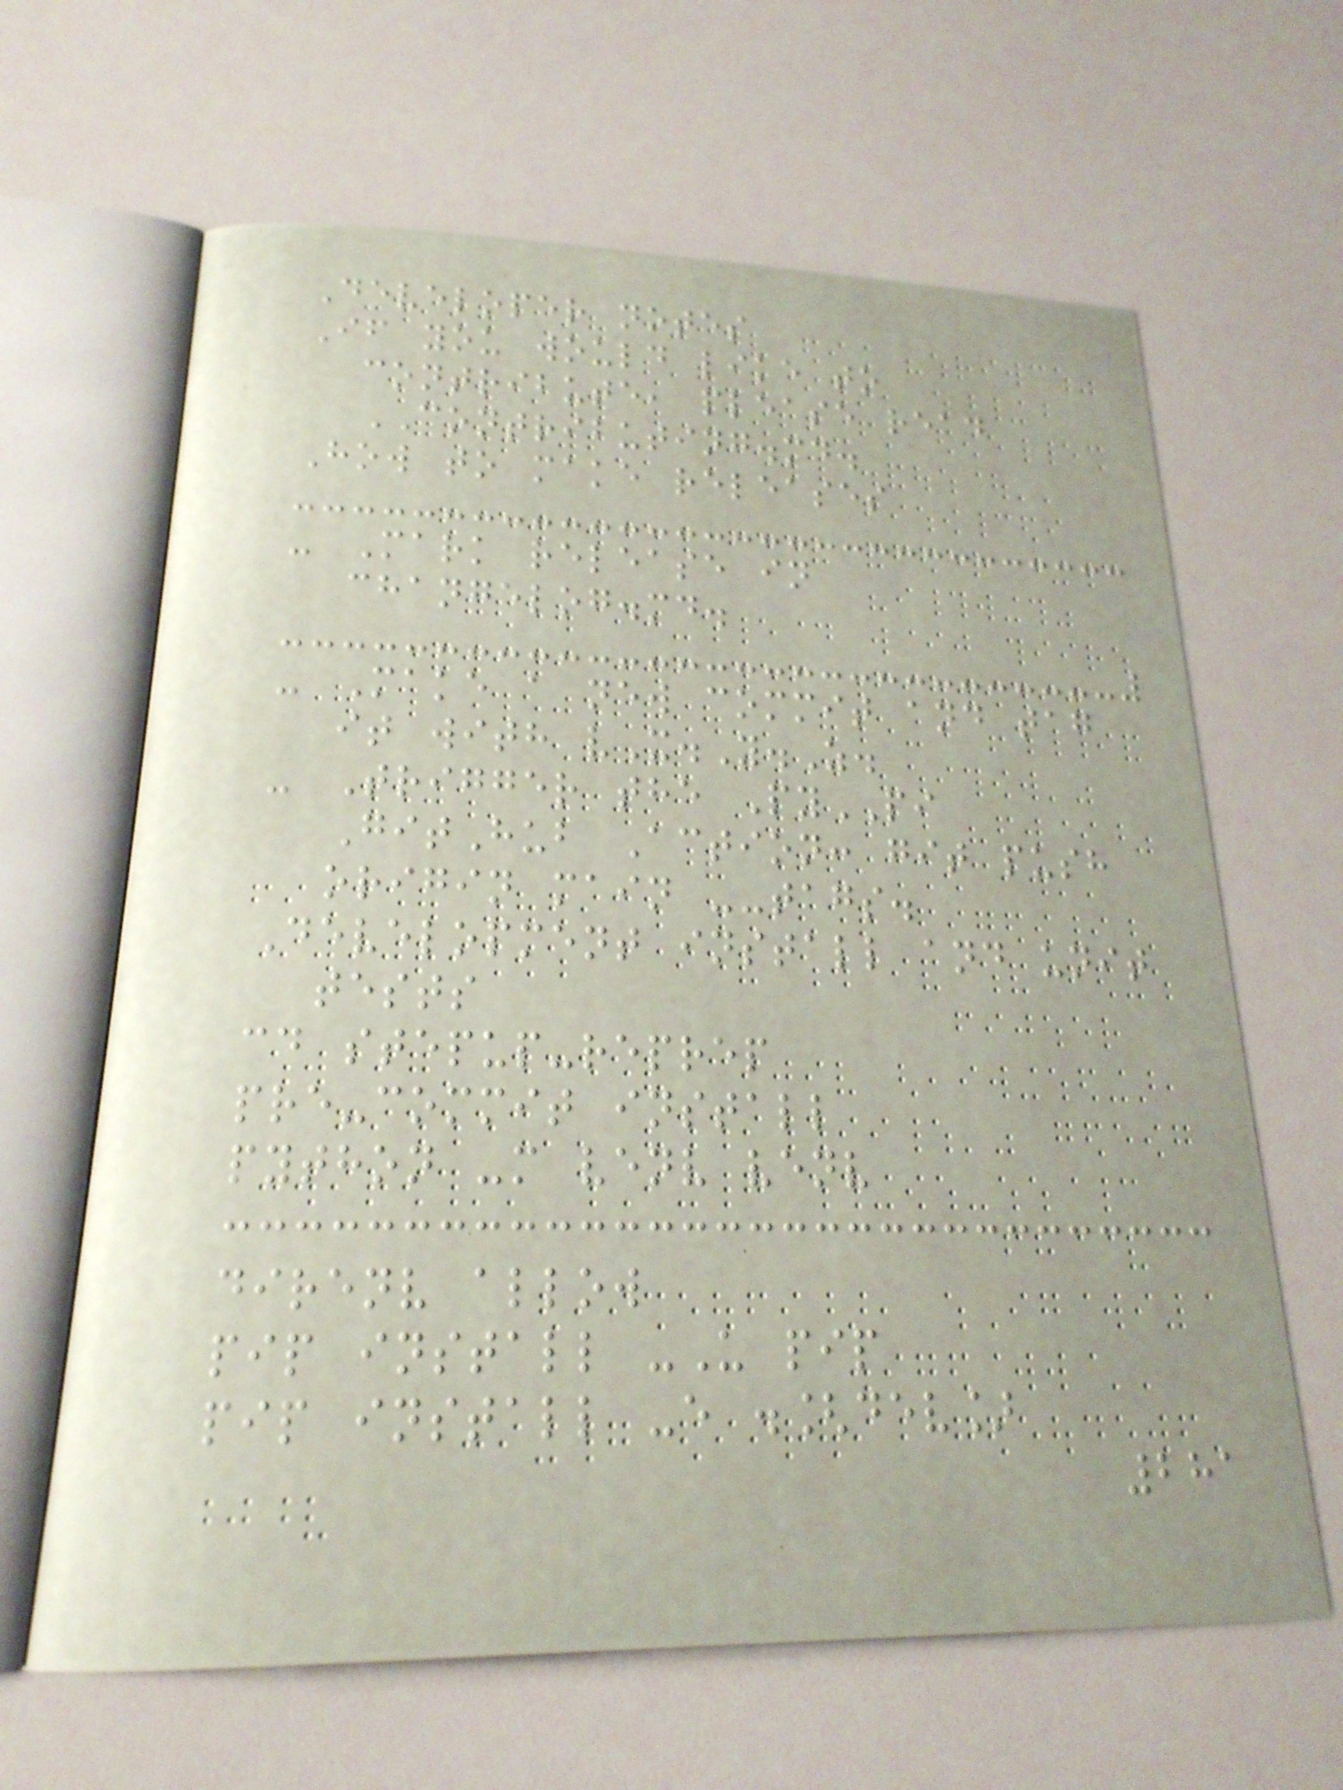Developer notes
If you would like to
contribute, please read
CONTRIBUTING.md.
How to make releases
- Mark release in
changelog.md.
- Make a new commit and tag
it with vX.Y.Z.
- Trigger the PyPI
GitHub Action: git push
origin main --tags.
Development install and unit
tests
cd stepup-reprep
pre-commit install
python -m venv venv
direnv allow
pip install -U pip
pip install -e .[dev]
281
